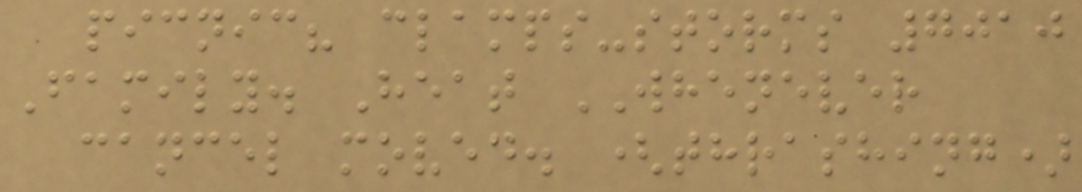picnic? clamps-storms 7010
Family. Heat WHENEVER
cancel moved. (thrashing)
